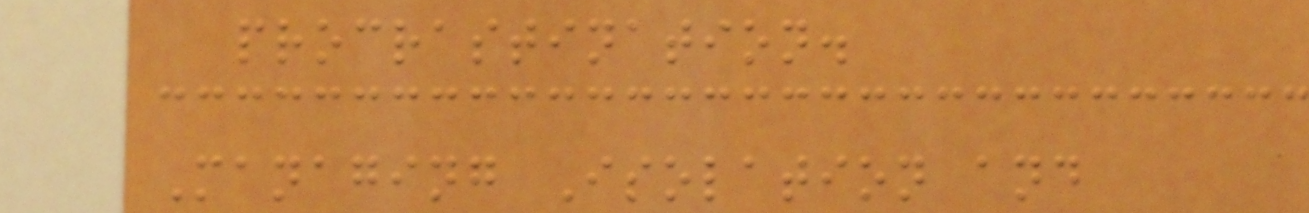procrastination.
Managing Isolation and
